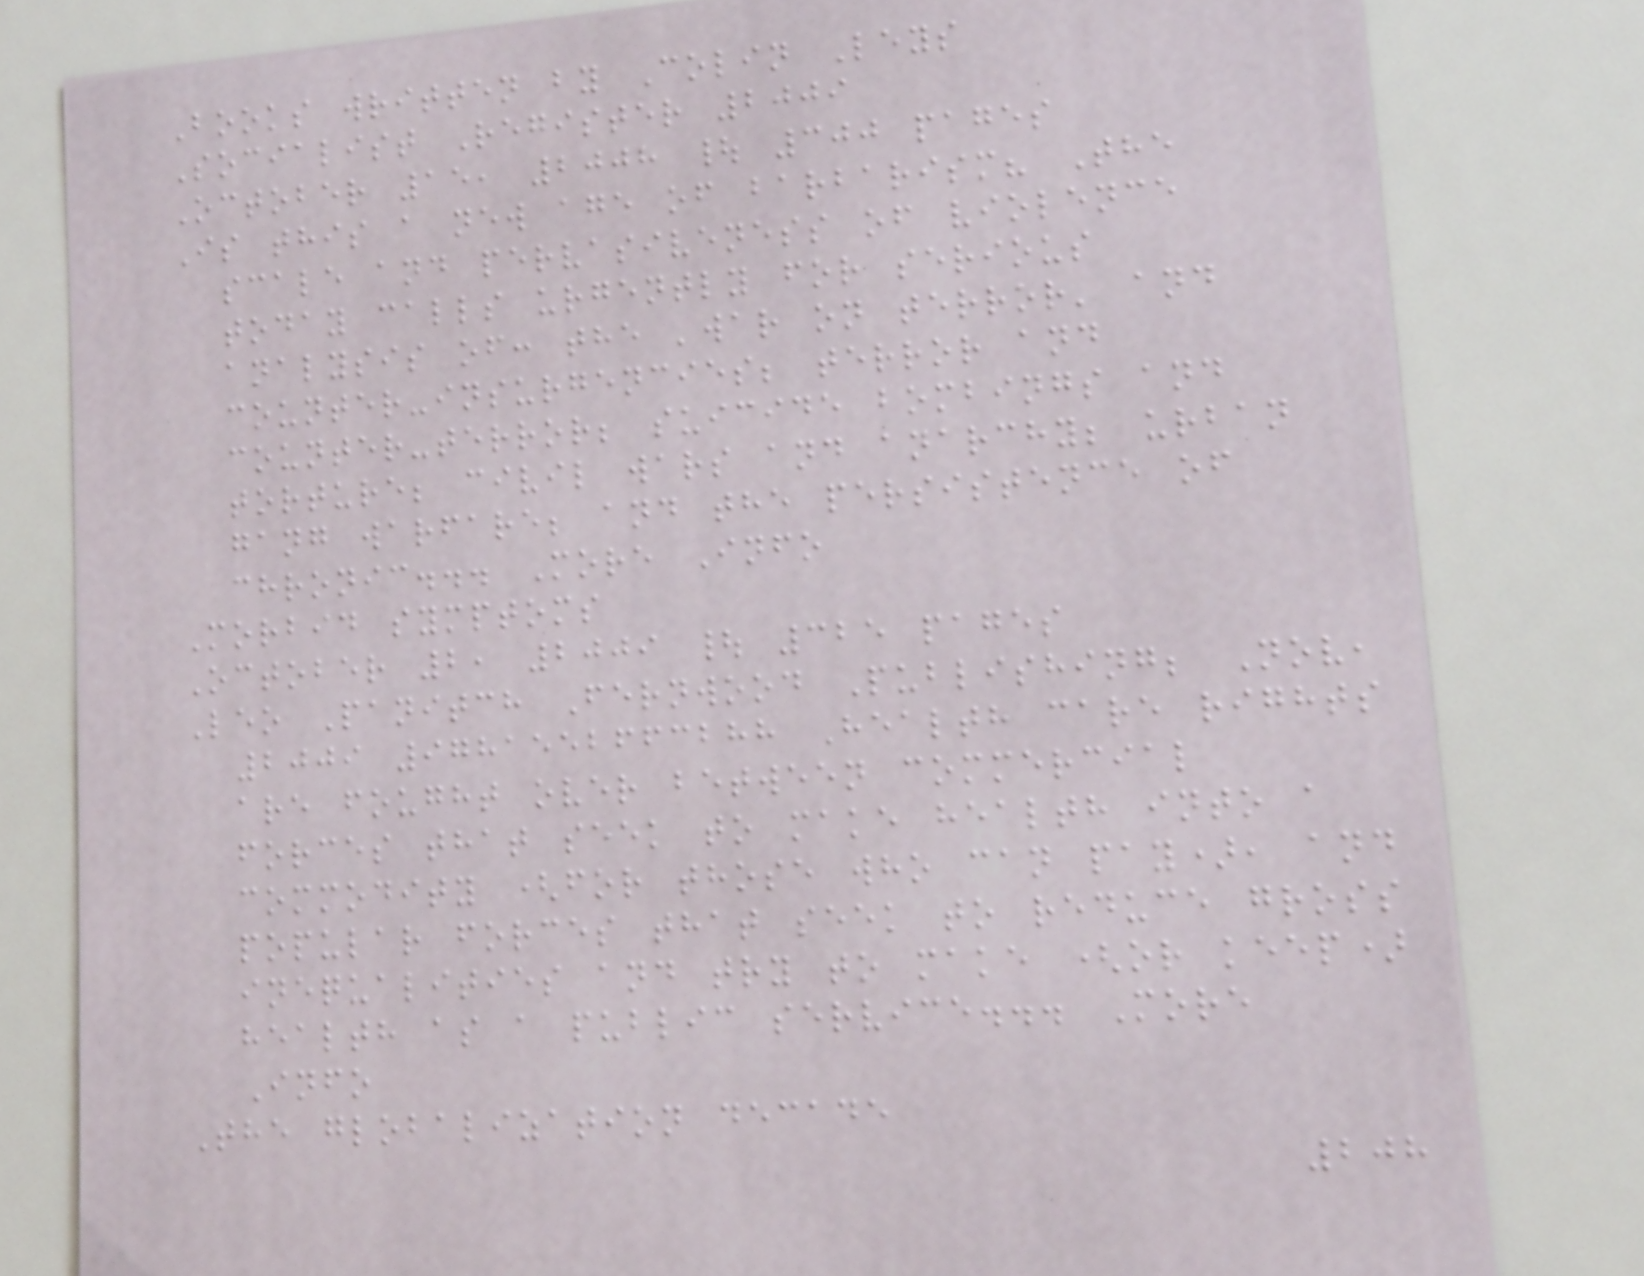Books written by Colin Leys
Socialist Register 2009
October 15, 2008 | 300 pages
Is this a new age of barbarism? The
scale and pervasiveness of violence
today calls urgently for serious
analysis of: the 'war on terror' and
counter-insurgencies; terror and
counter-terror; suicide bombings and
torture; civil wars and anarchy; urban
gang warfare; and the persistence of
chronic... More Info
Morbid symptoms
October 2, 2009 | 325 pages
Leo Panitch Fernwood Publishing; Nov,
2009 9781552663288 Health care rights
are fought over between commercial
forces that seek to make health into a
commodity (for those who can pay), and
popular forces that seek to reduce gross
inequalities and try to make (or keep)
health as a public service... More
Info
The globalization decade
208
